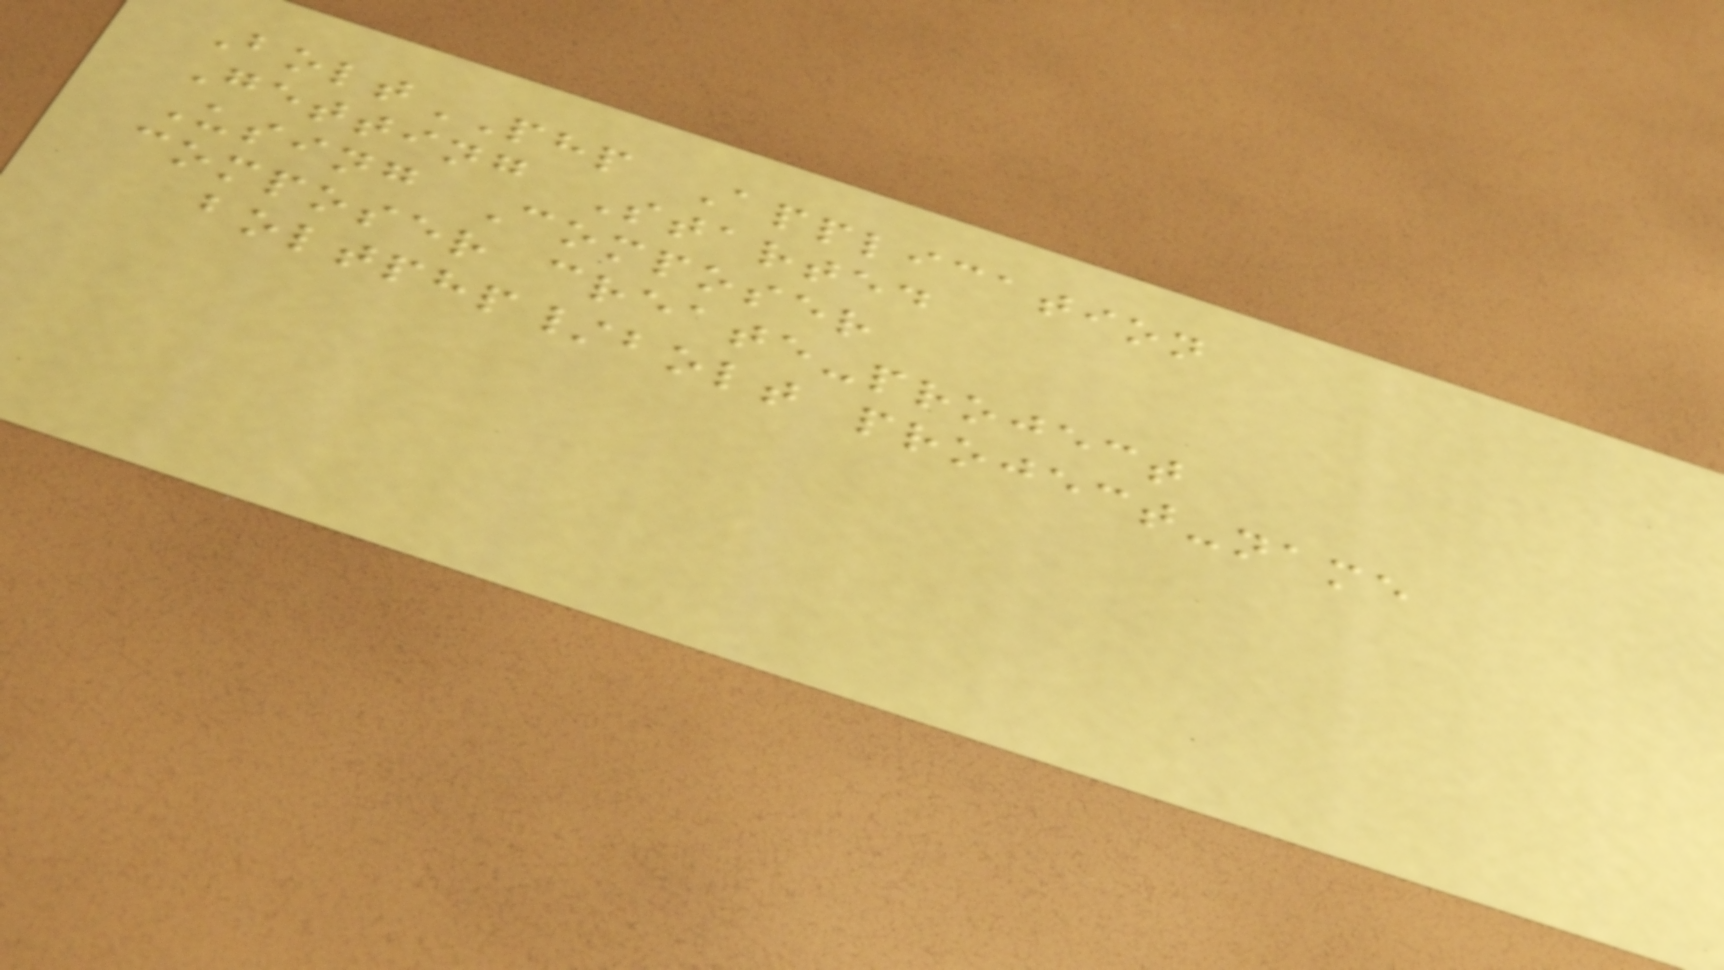BoltPHP Application
Getting Started
Using Composer
composer create-project
boltphp/bolt project-name
